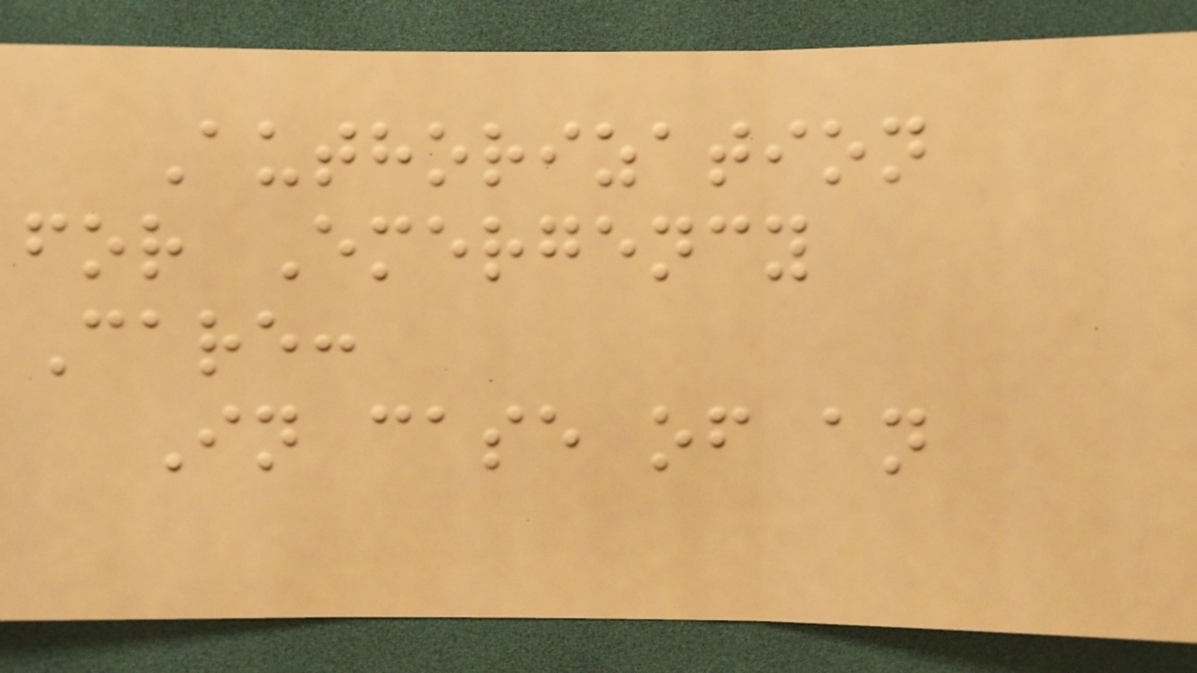Authorization
for Emergency
Care:
In case of an
